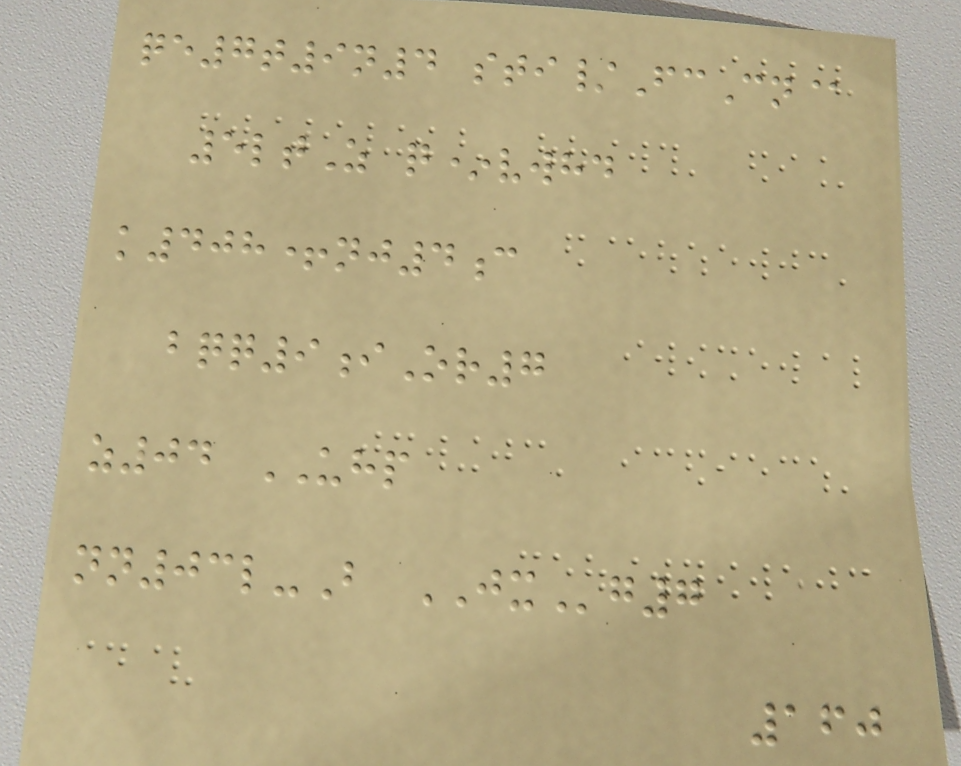qe7t9n4 sti/FcCn@
5ltZ q*vwhd
k408+nj4c
bqq9iOr7
z04 UHP
nn03l-B JXg7
160
